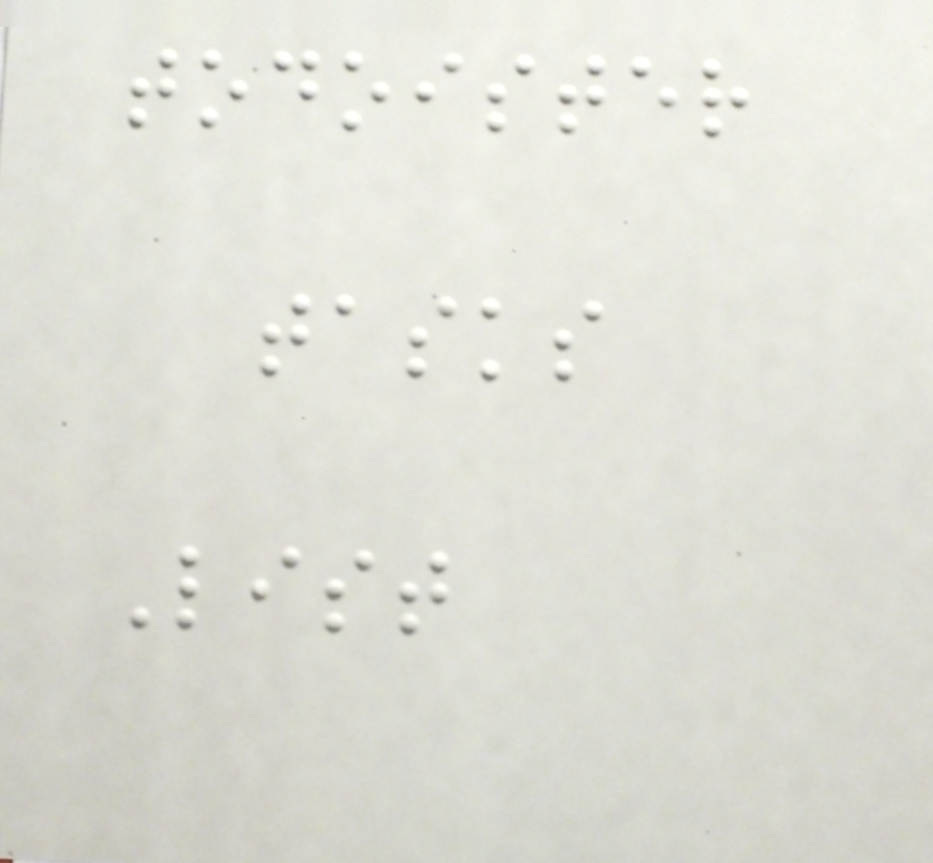todoister
tasks
List
